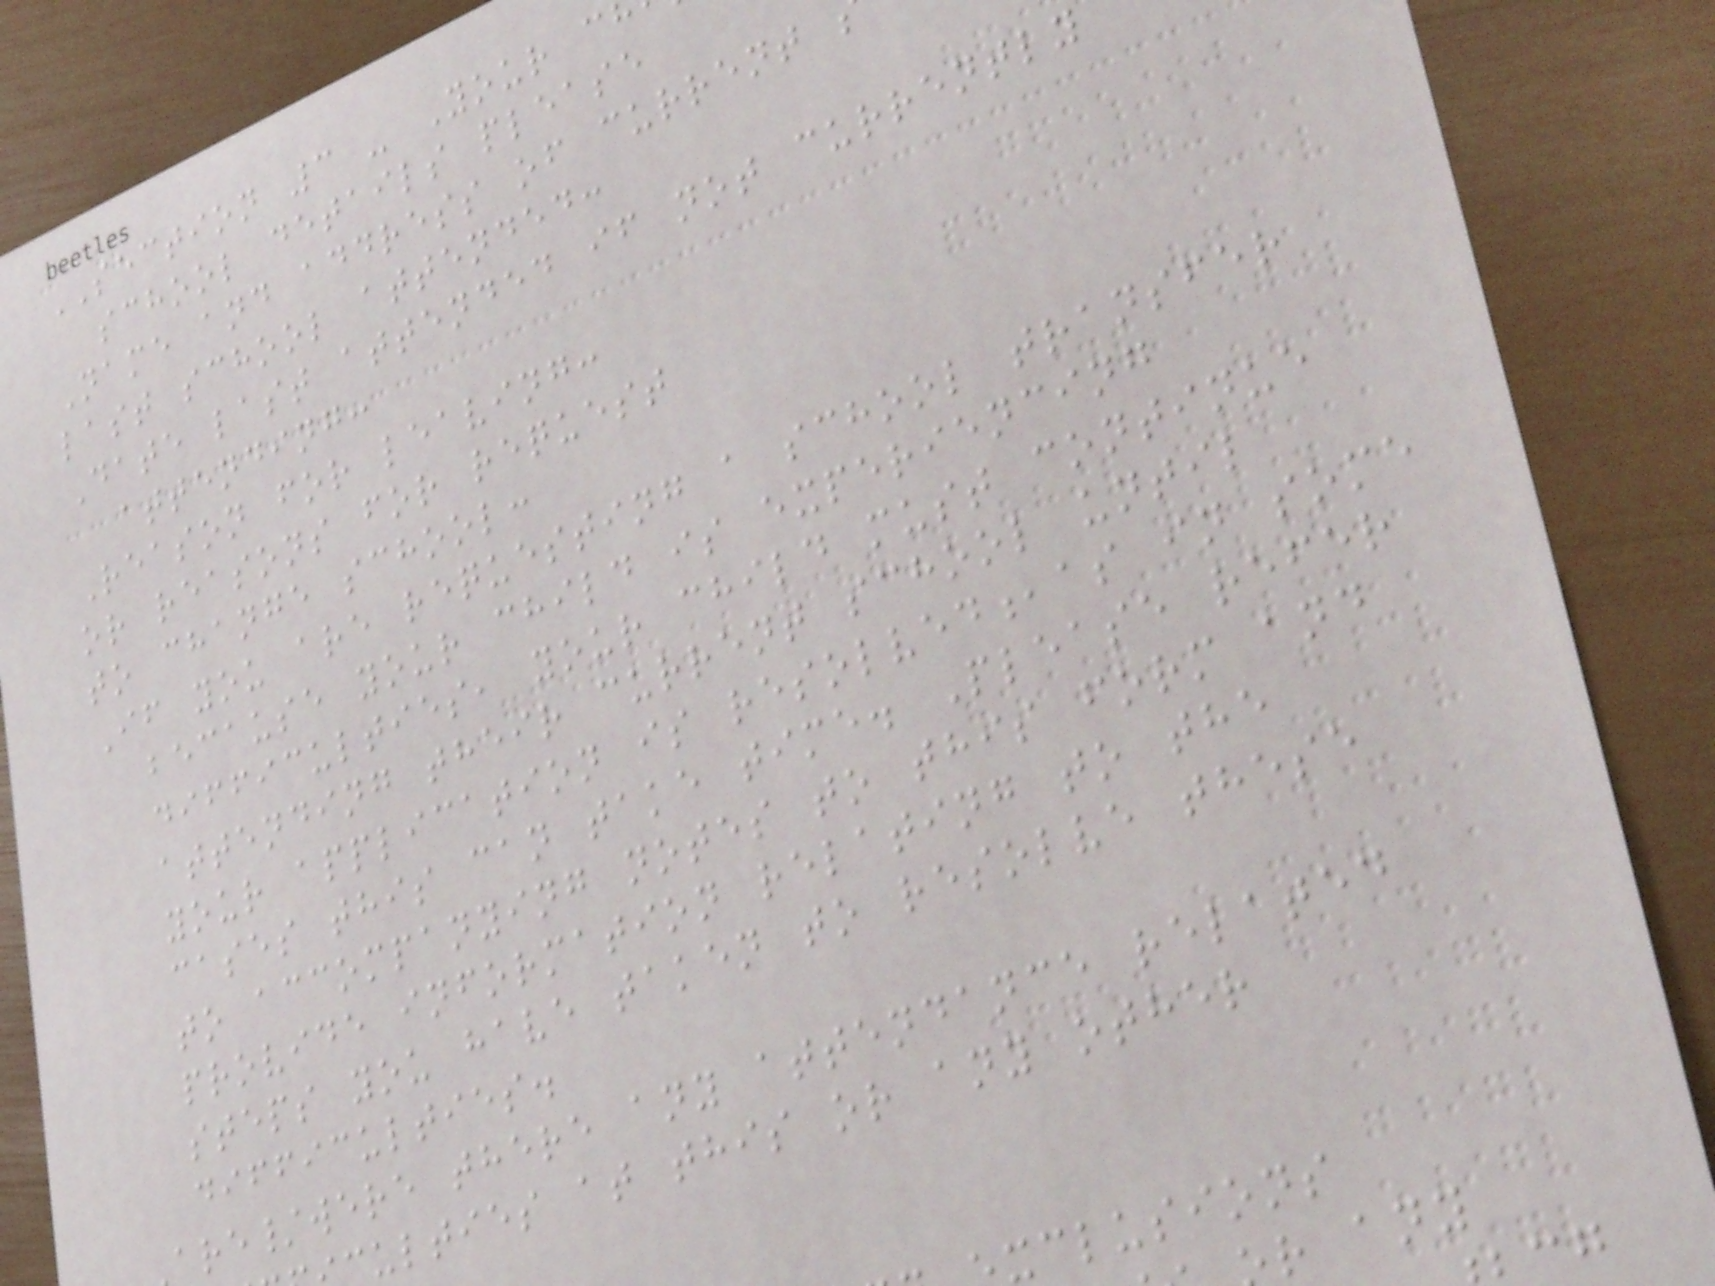SECTION 3 - Your c
school details please
Name and address of current
last school attended:
Date last attended if not currently
attending:
Reason for leaving:
or reasons for request
to change school:
If you are requesting a school transfer
because your child is experiencing
difficulties, your child must continue
attending their current school until
your application is resolved,as in some
cases this can take time. Please refer
to accompanying notes to this form and
provide information relating to the
steps you have taken to resolve these
difficulties.
are/were there any attendance related
ulties at this or any other
xclusions
